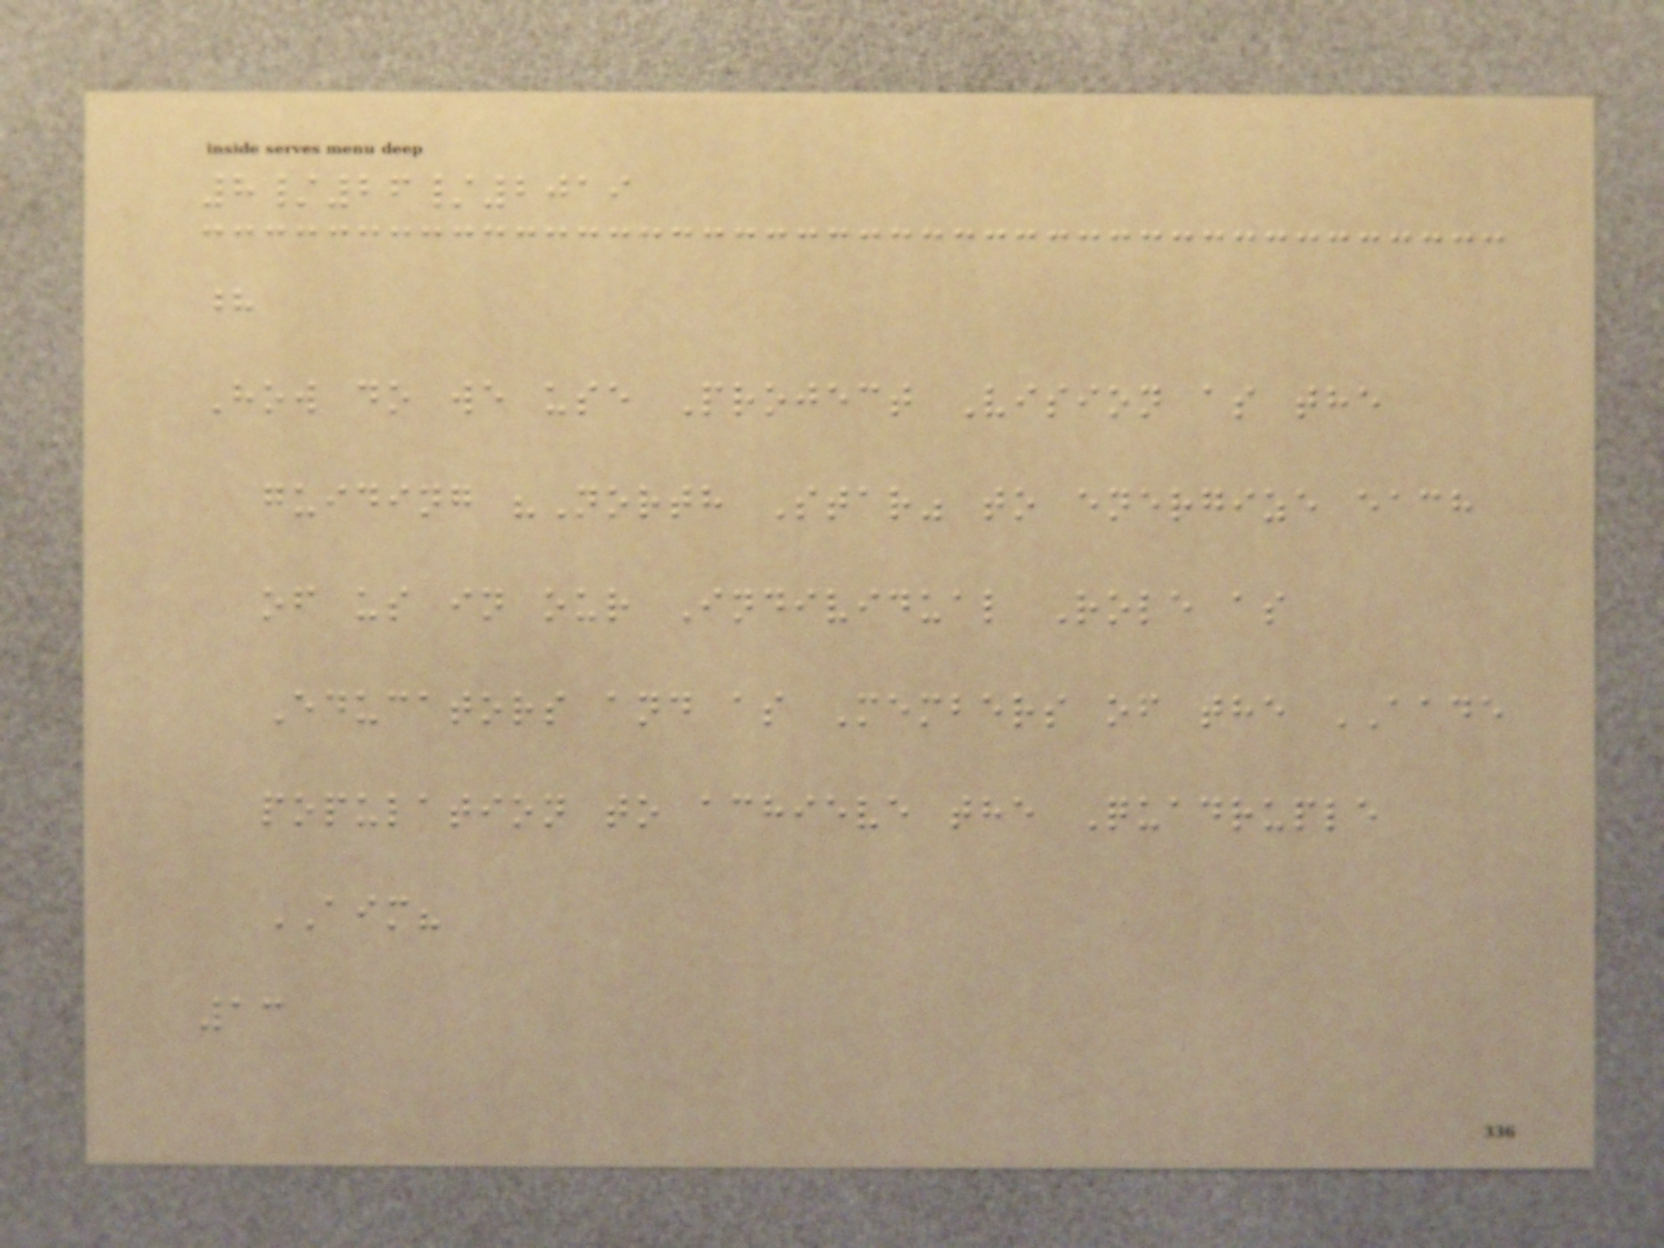8/26/2019
?
How do we use Project Vision as the
guiding "North Star" to energize each
of us in our Individual Role as
Educators and as Members of the AADE
population to achieve the Quadruple
AIM?
13
